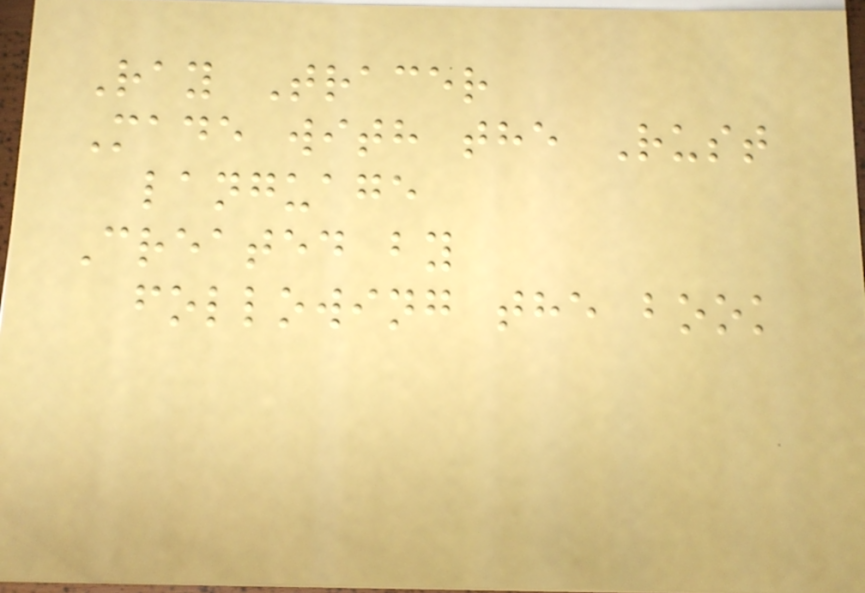Ray Tracer
Made with the Rust
language
Created by
following the book
